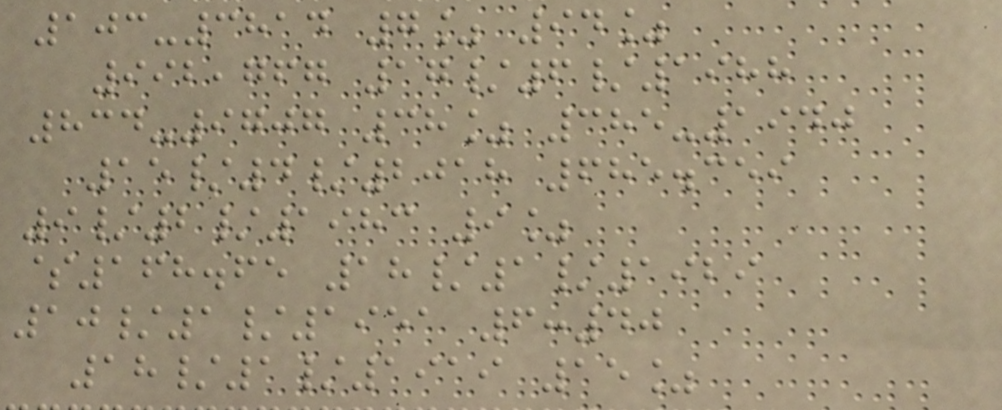103-3814 7% 94%
992,767 17/6/1988
834-9707 38% 385-1940
15/4/2018 685.359
9/2/1983 9%
$168.65 18/1/1929
10/1/1951 6:40
18/1/1919 15%
